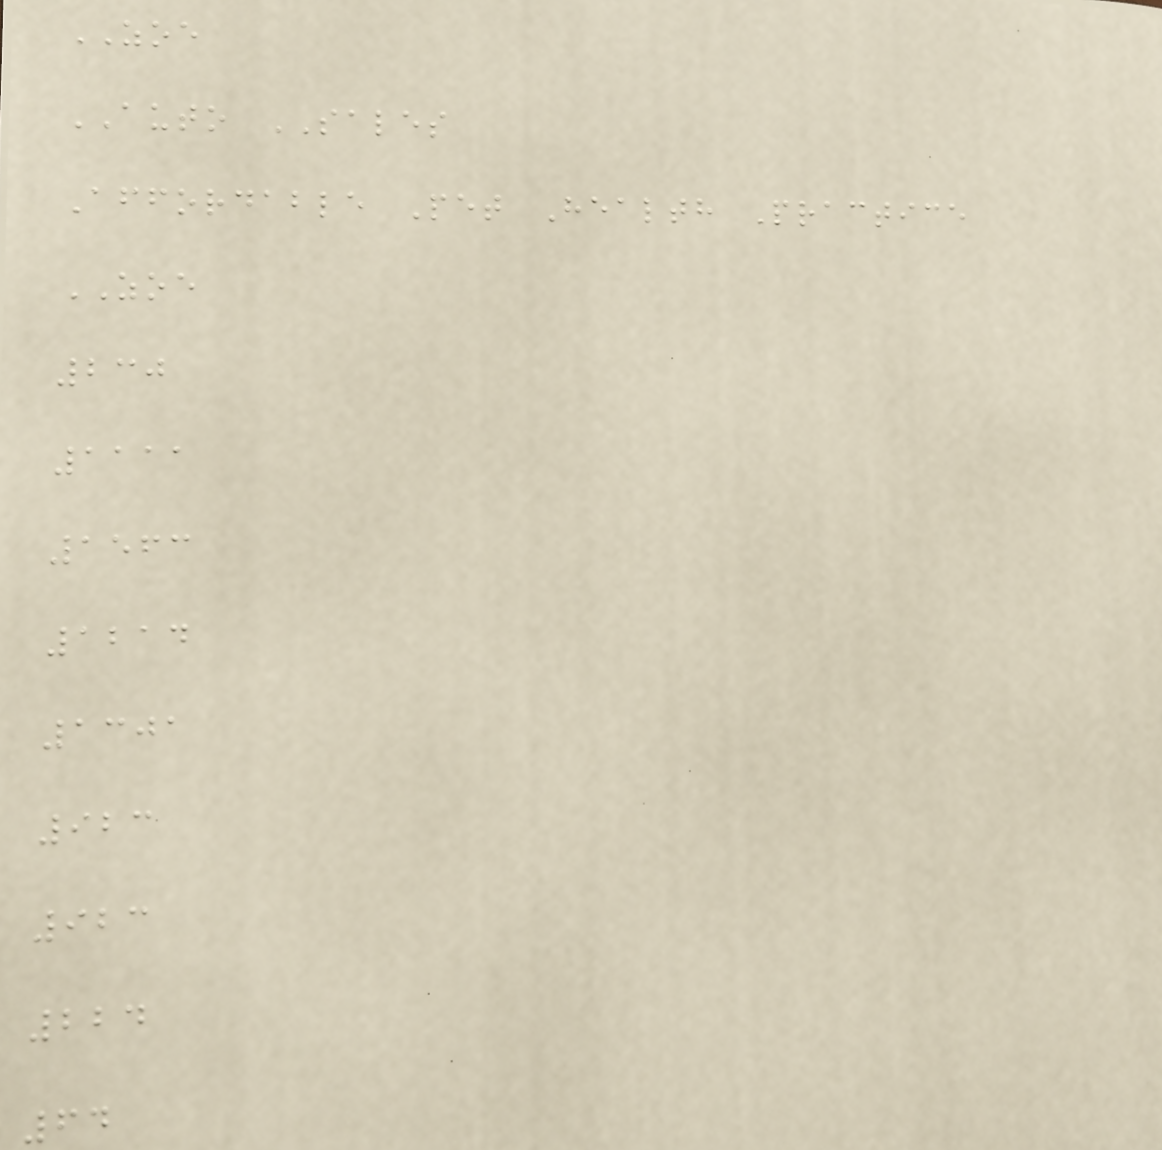ZOE
AUTO SALES
Affordable Pet Health Practice
ZOE
230
1111
1563
1214
1301
923
923
224
64
